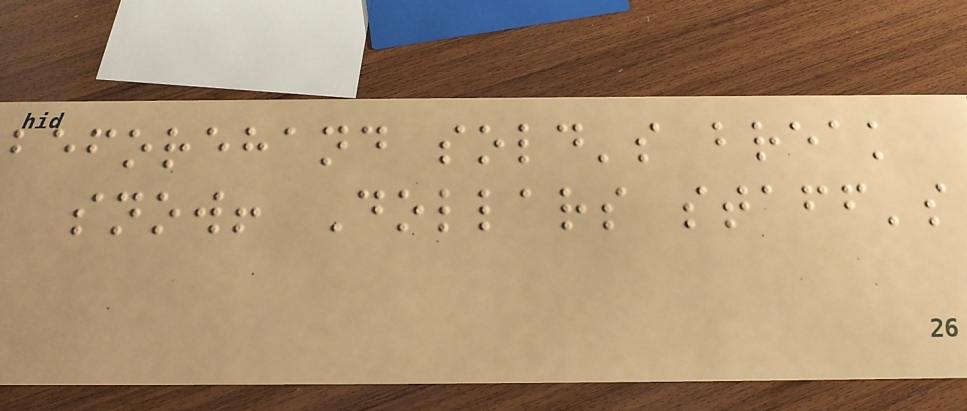beforehand sold's break
snow! Dollars staff's
